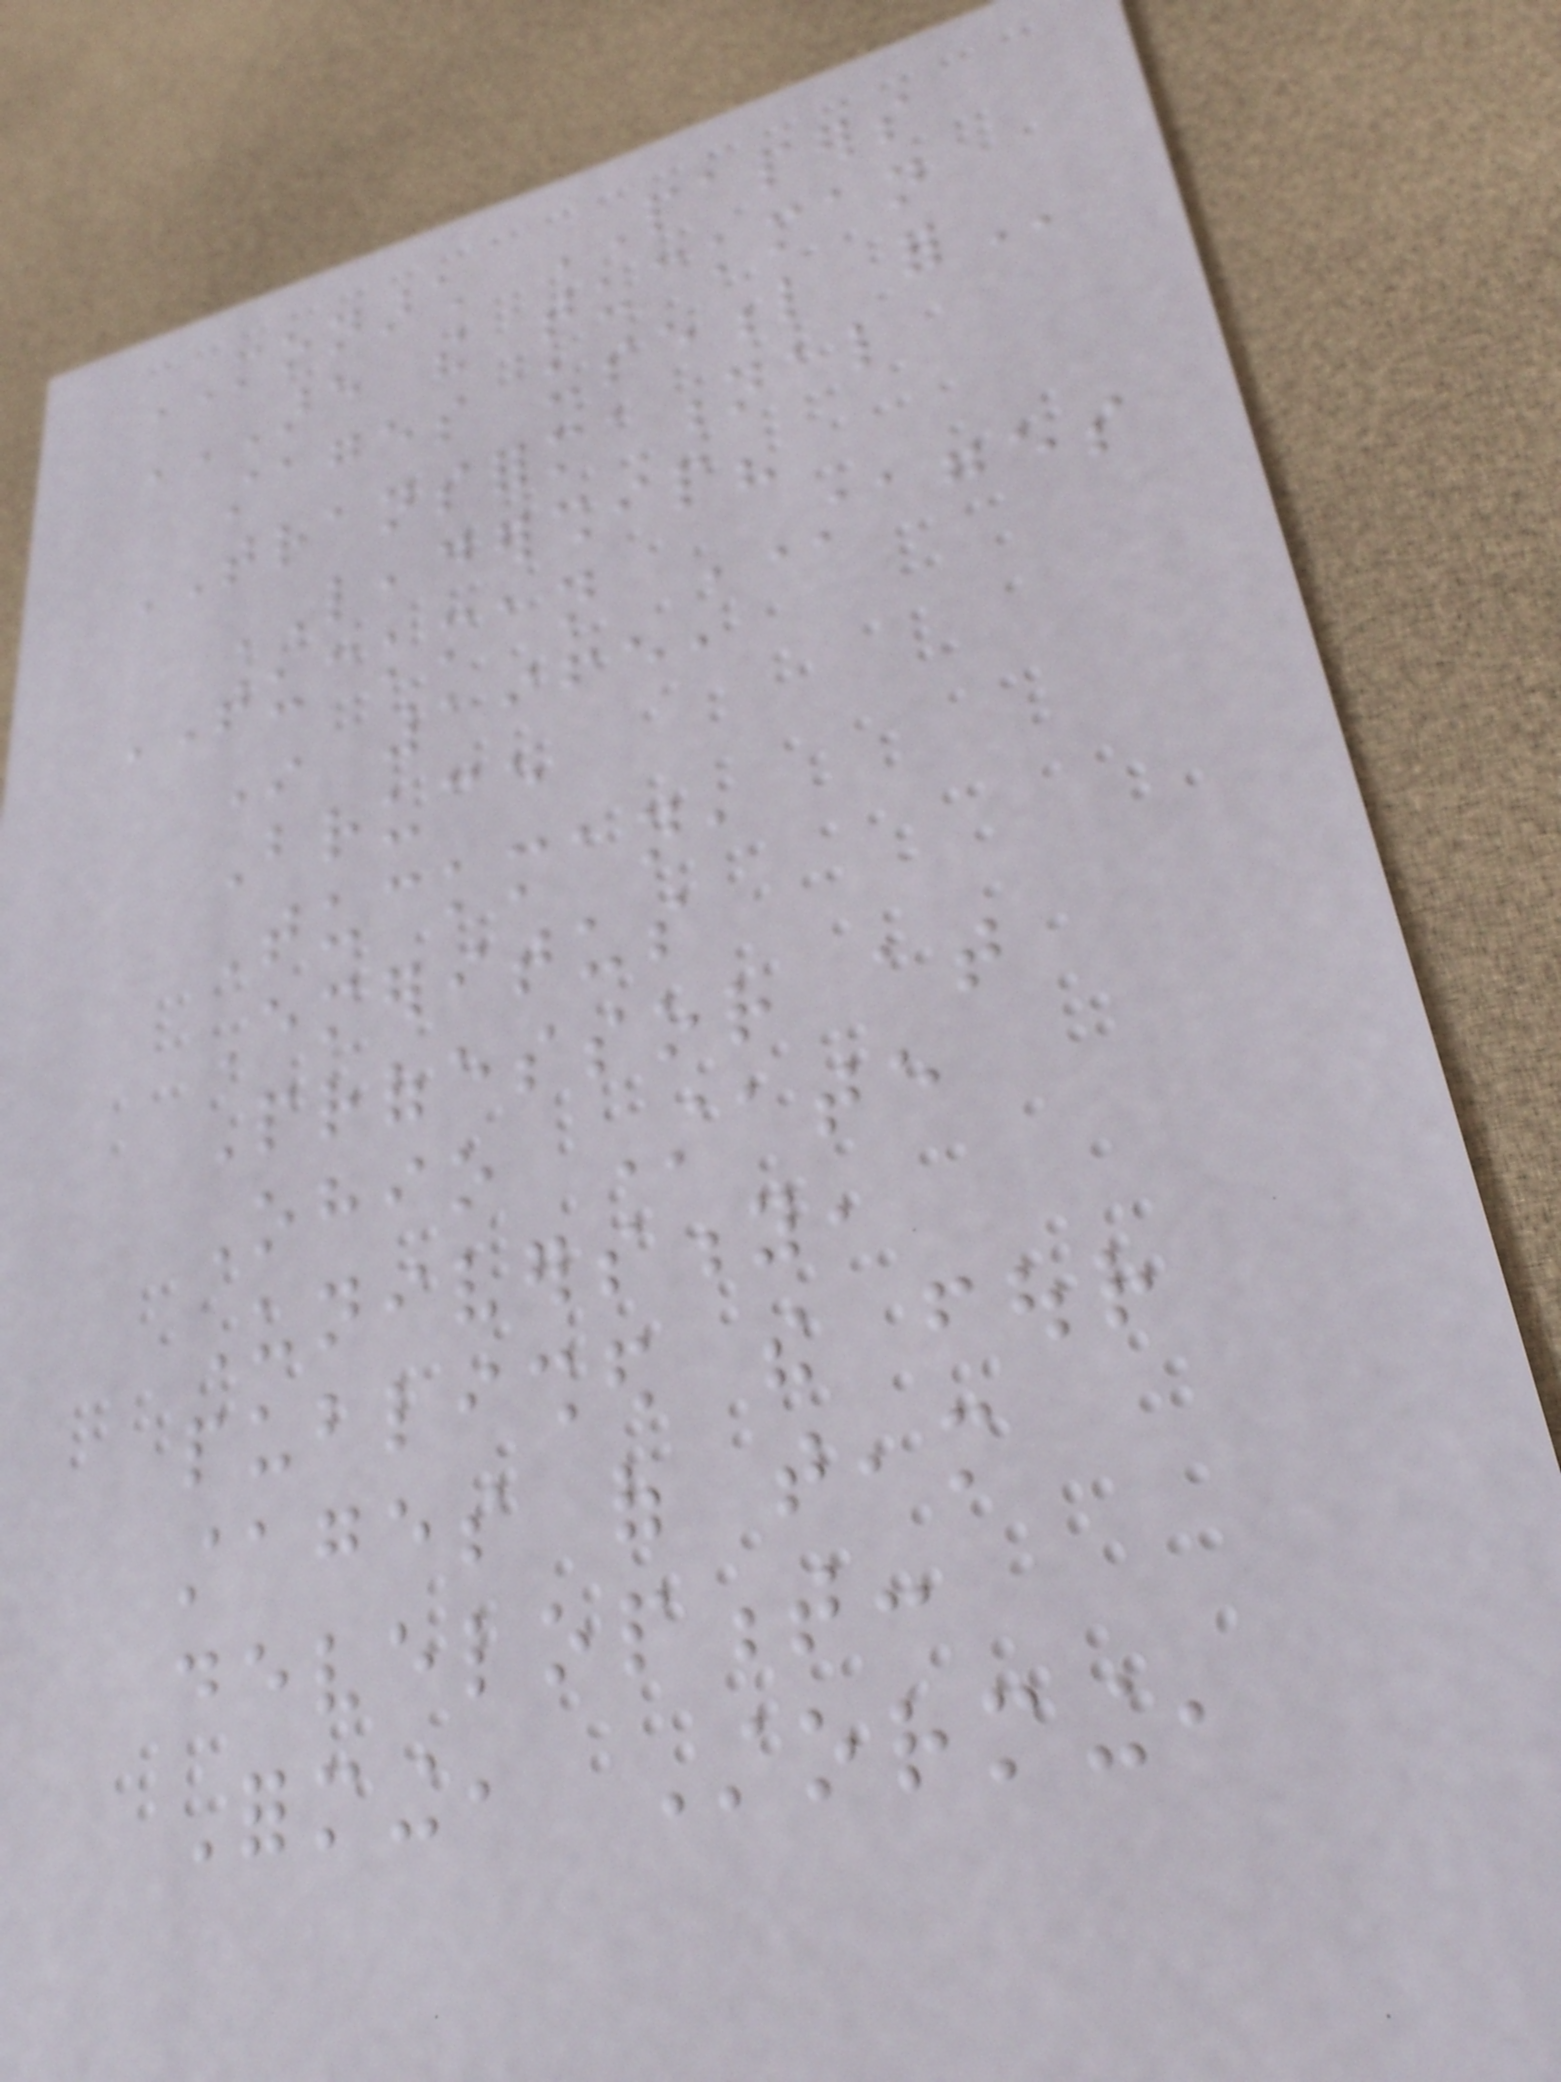MONARCH PAPERS
ARE THE TUCKMAN
STAGES USEFUL FOR
TRANSFORMATIONAL
LEADERSHIP?
TUCKMAN STAGES
In 1965,
Bruce
Tuckman,
Emeritus
Professor at
Ohio State
University,
published the four
stages of team
development:
Forming, Storming,
